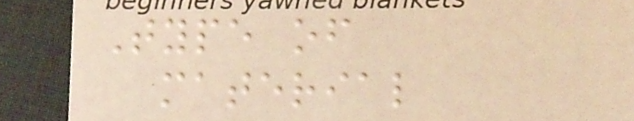Type of
material
